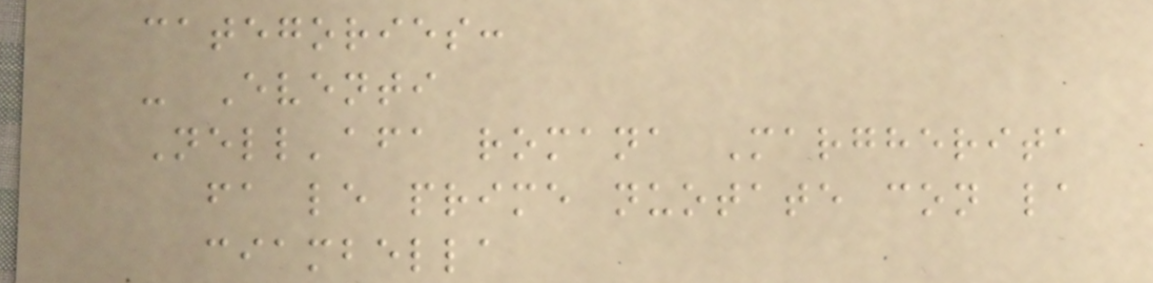categories:
- Eventi
Nell'afa romana Margherita
fa le prime nuotate con la
ciambella
